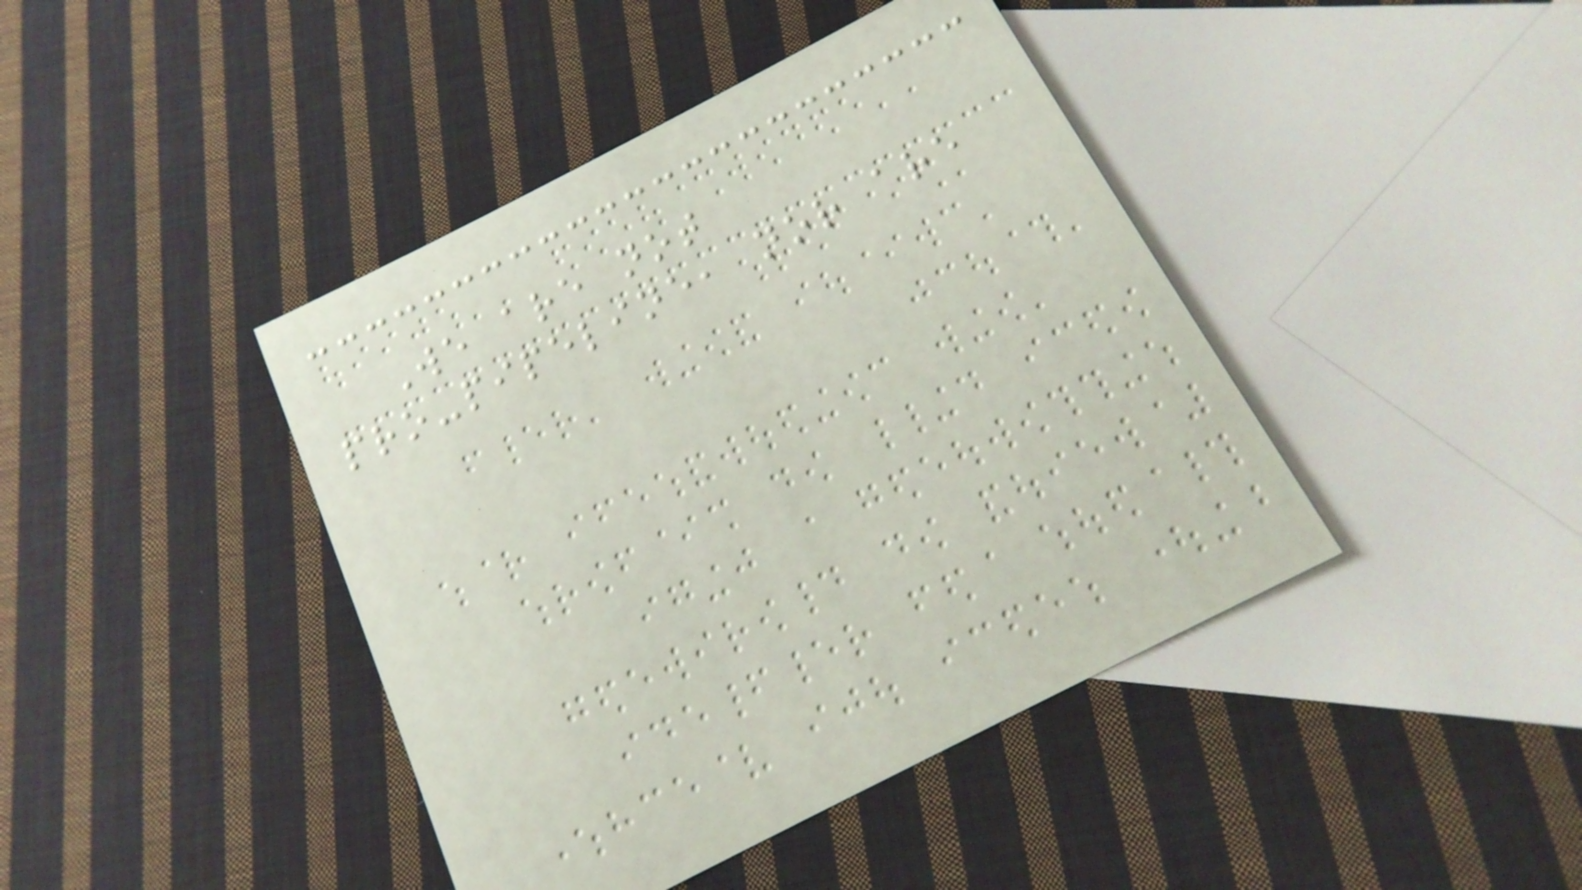We are not
pro-pipeline, nor are
